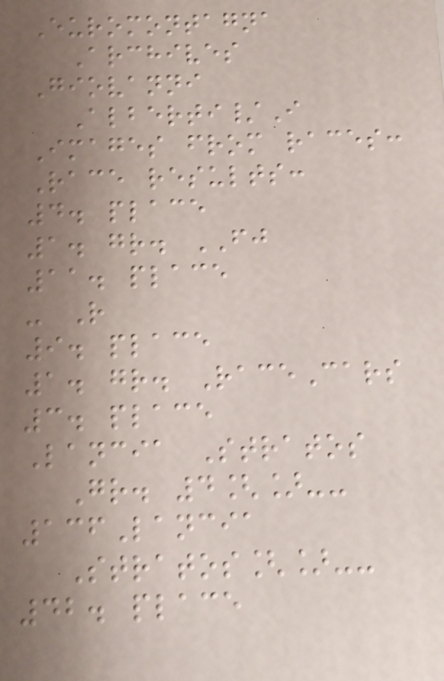Euromontagna
Archives
Giovanni
Alberti/I
Images from races:
Race results:
4. place
1. gr. FJ
11. place
- R
9. place
1. gr. RaceCars
3. place
Lancia Stratos
Gr. 4[]--
136Lancia
Stratos[]--
42. place
